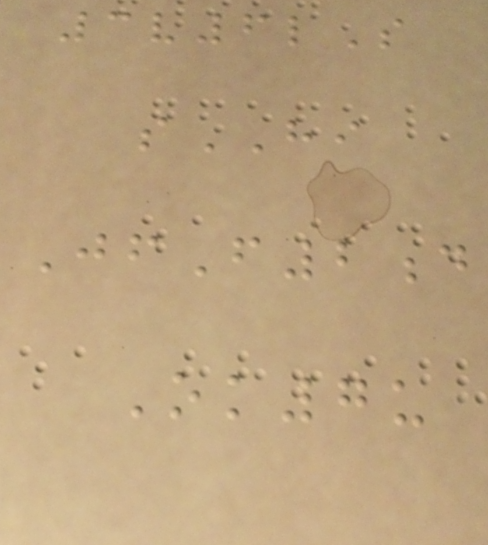3v6lS
sHI
JfF2d
Ok7u
